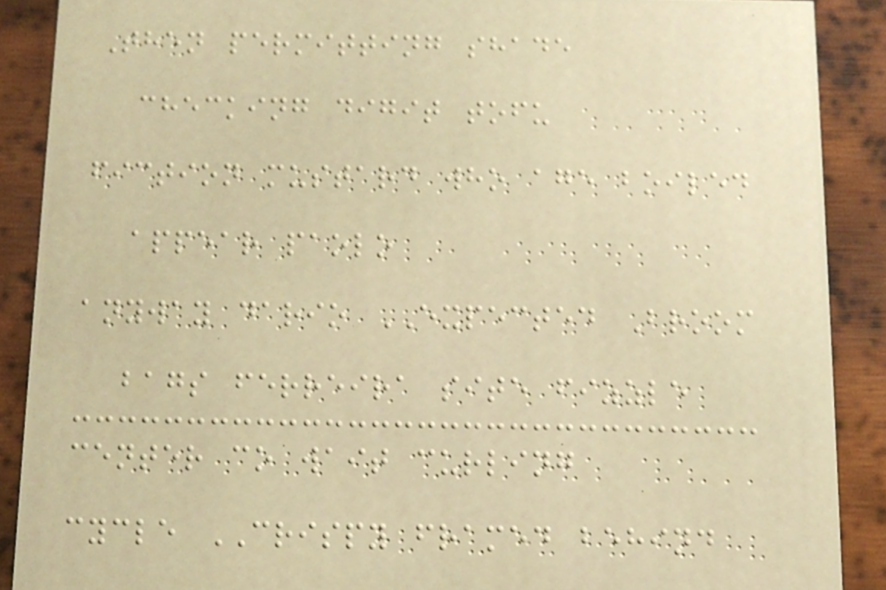Then permitting shade
checking digit tofu
fiction mustard who age boiled
appear paolo
anyway dario EXPECTED Broom
bags ferreira site fizzle
center co wait curling
cycle CRISPY framed behind
